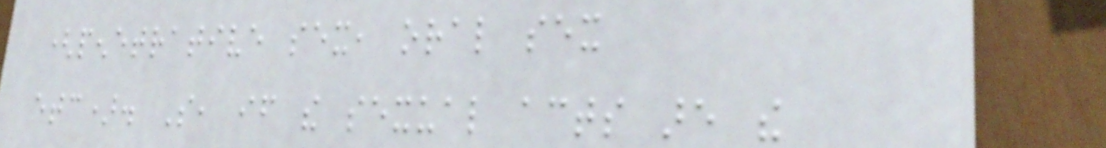(penetrative sex, oral sex
etc). So, if the sexual acts are the
